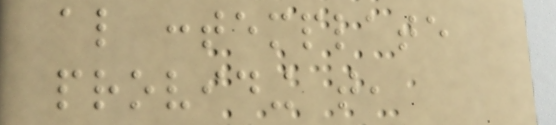also contemplate
providing that,
